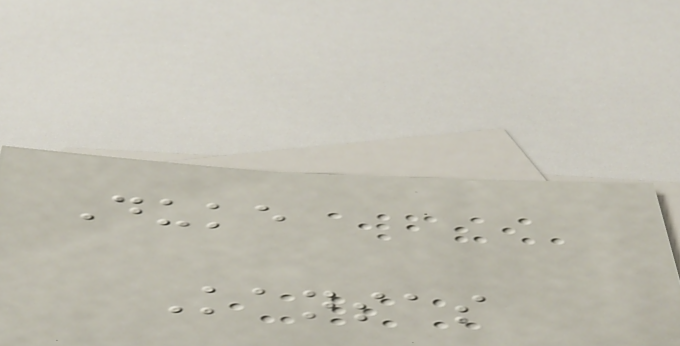Duke
Kansas
